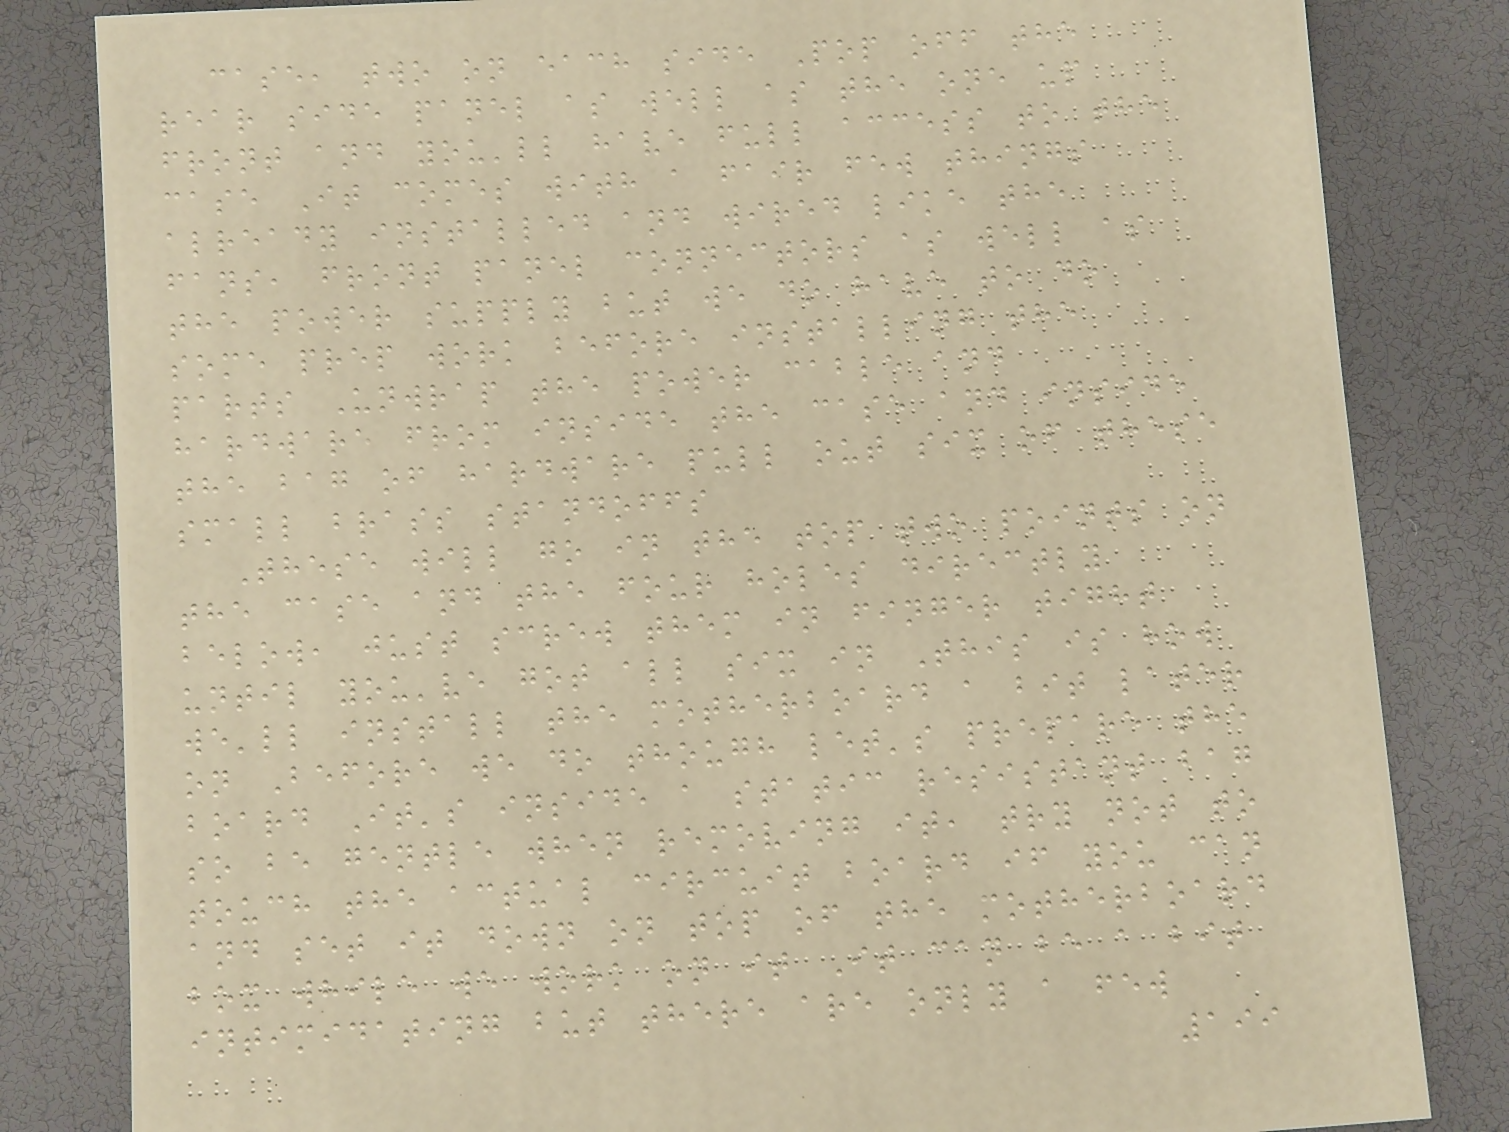case, two on each side Pop off the
rear side panel as well as the one up
front and you'll have full access to the
case It comes with a fair few things
already installed and wired like the
fans, front panel connectors as well as
the power supply but we do have to do
some prep work before installing the
parts Unwrap the power cable and
hardware from inside the case and inside
the bag of hardware pull out six of these
small brass standoffs
These will go in the top two points on
the case and the four holes directly
below, just screw them in finger tight
until you've got all six in This is how
we'll install the motherboard a bit later
on Before we do though let's prepare the
board It's inside a static resistant bag
so be gentle when removing it, try not to
touch the actual circuit board if you can
and set it down on top of the motherboard
box while we work on it It can be a bit
intimidating but there are only a few
199
